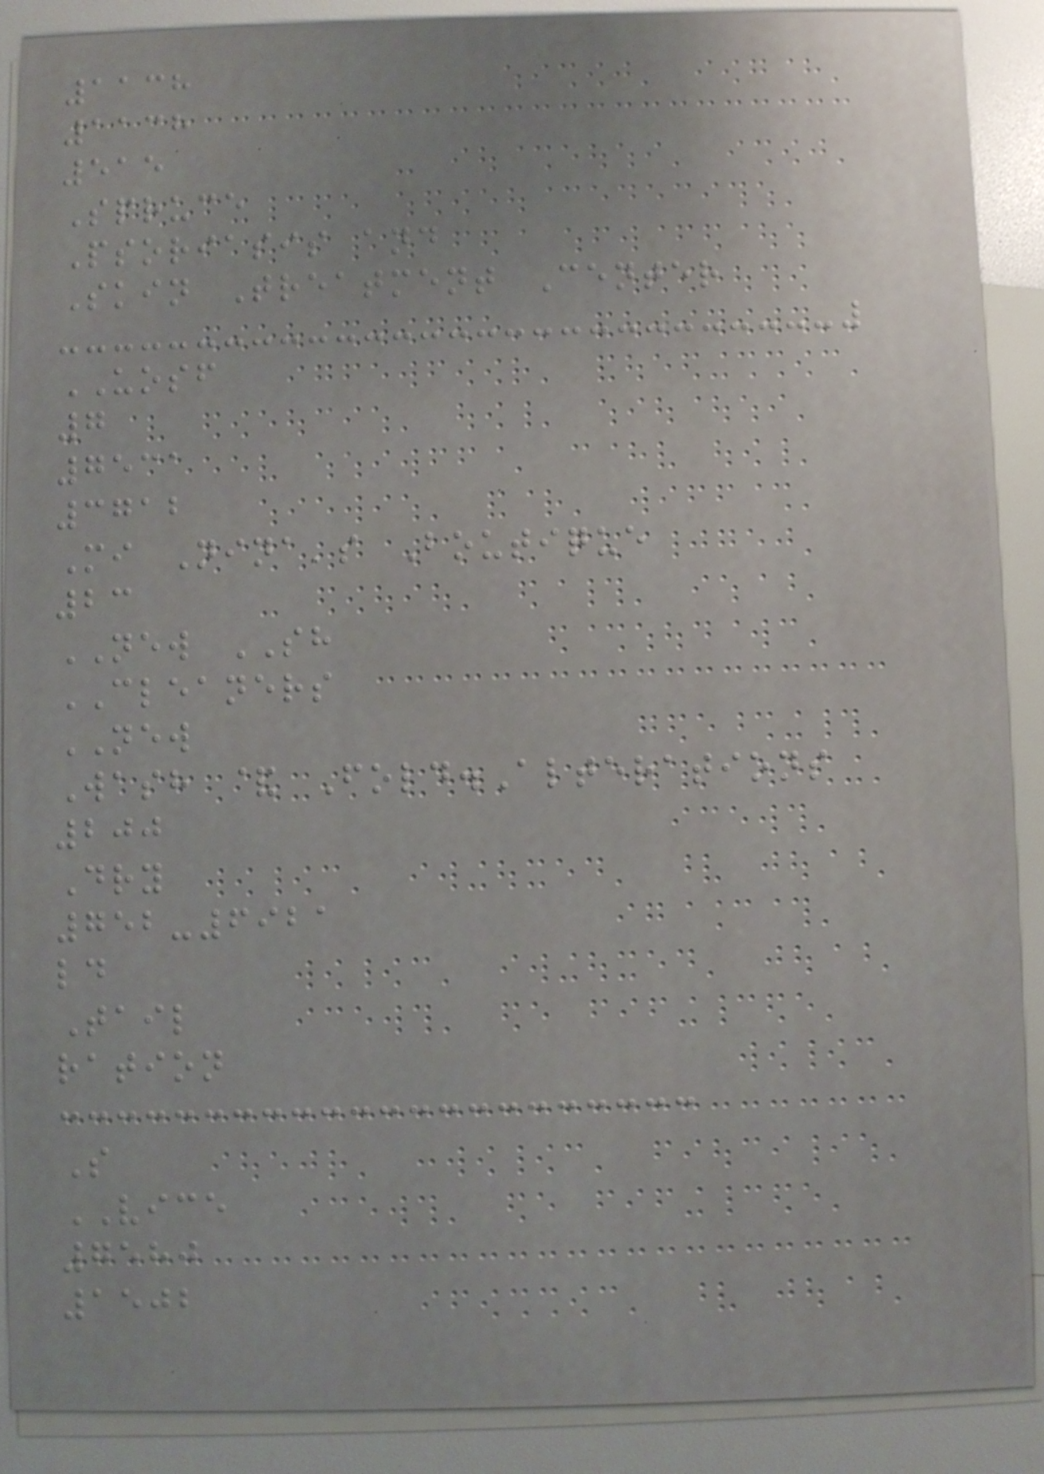1138
1138
515
Spruce
Psoriasis and
Skin Treatment Center
UOSF
7
7531
3712
Mi Nina's Boutique
23
NEW SH
CLEANERS
NEW
Wash & Fold.Alterations
200
Dry
752-6921
ld
Tail
ration
S
VICE
7580
1502
